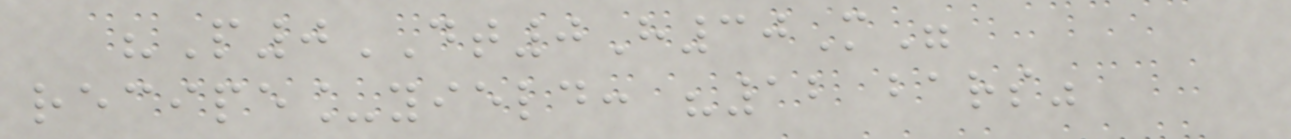"P0DT0H30M"
recipe_yield: "12 bars"
